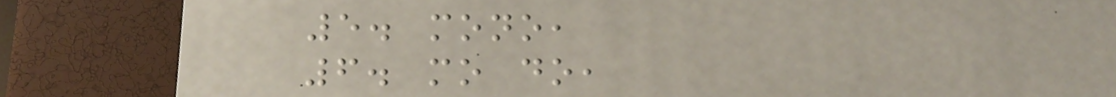5. mono,
6. mo do,
